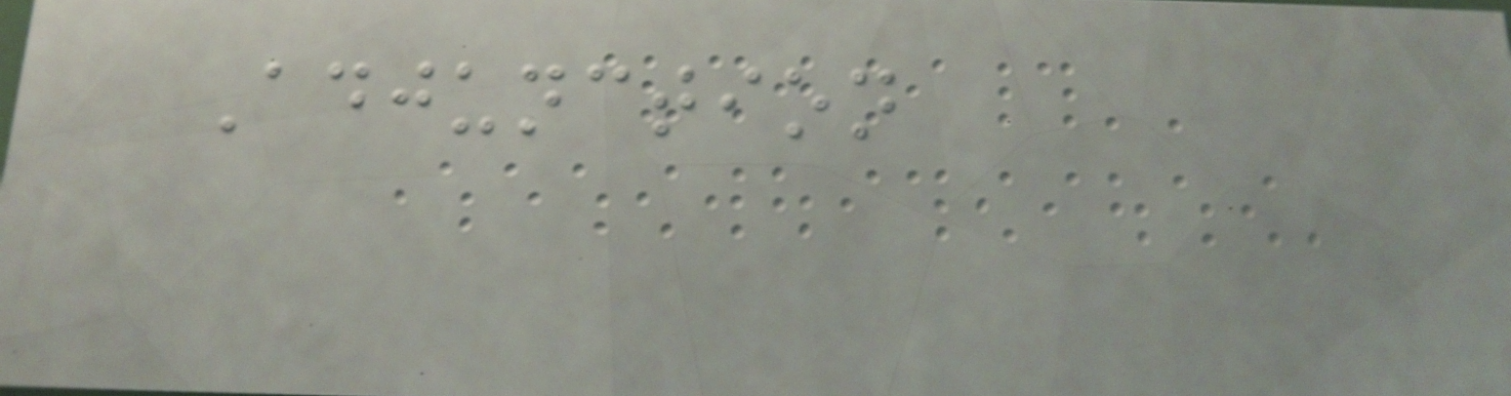Adjunction
